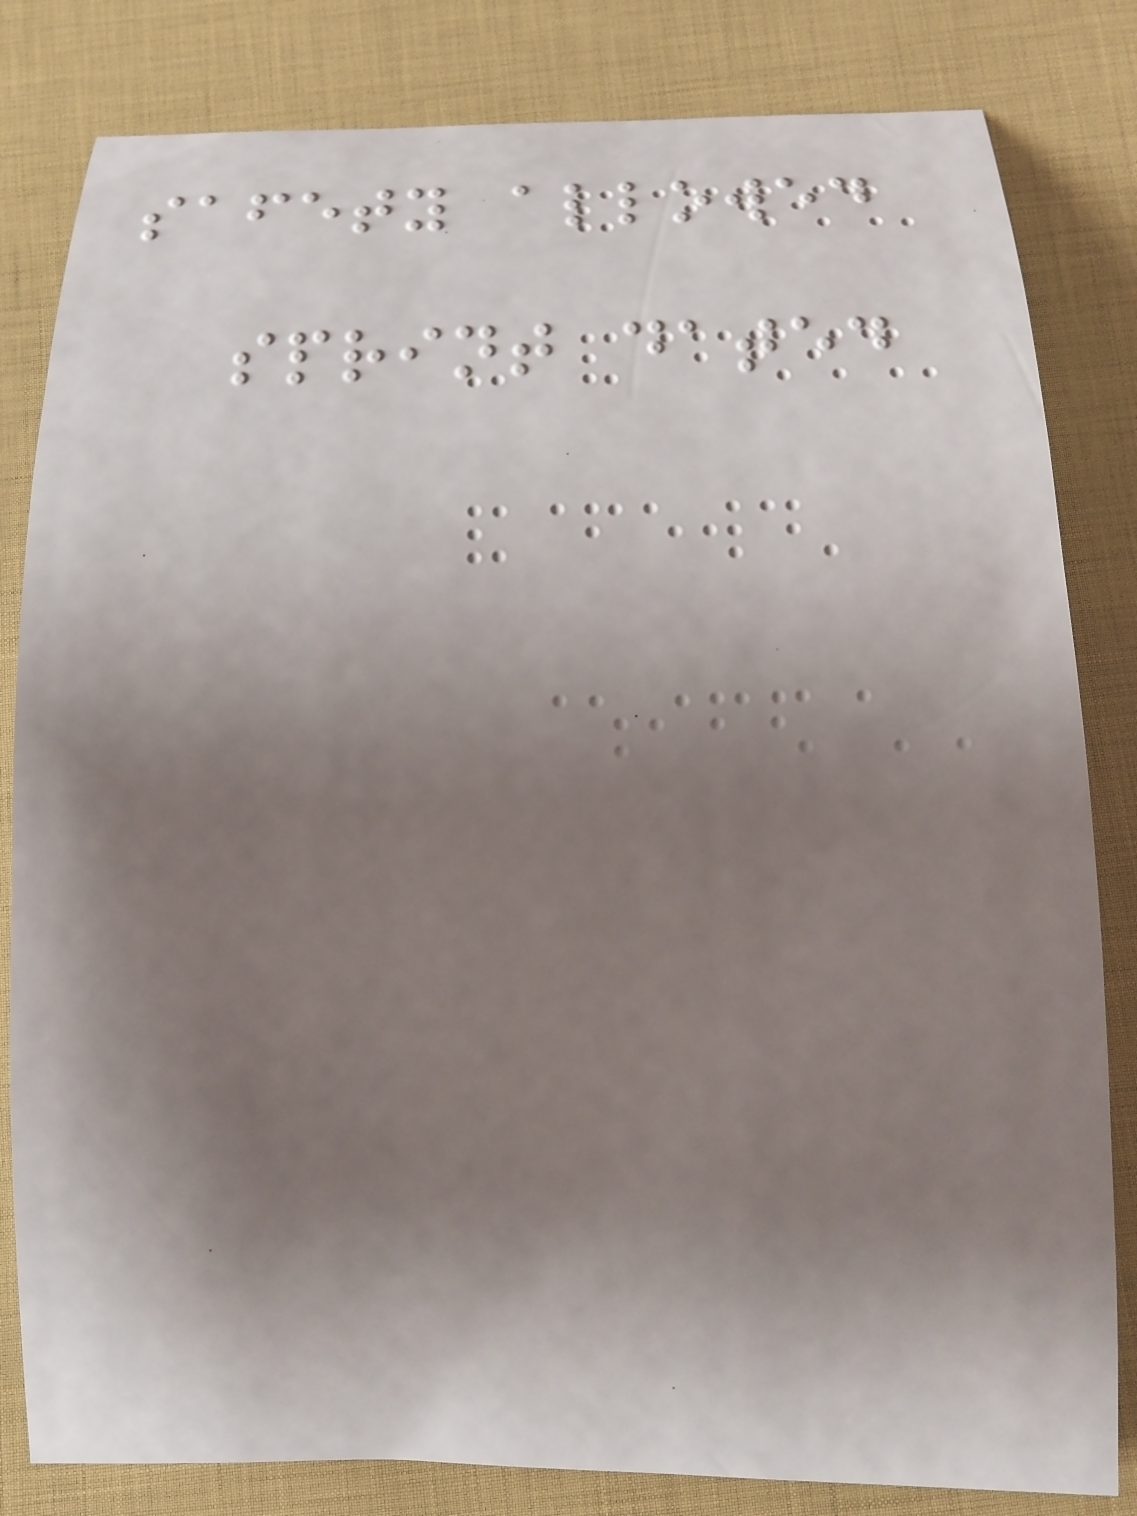safety allowed
sprint dated
